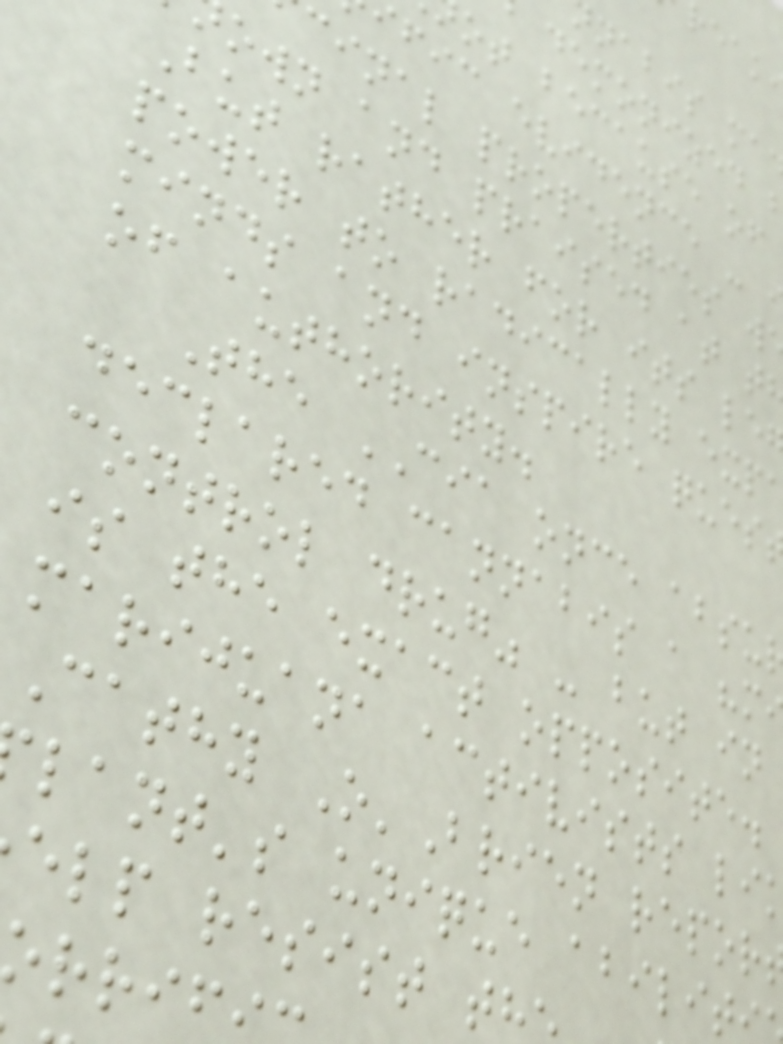nabis ma
demonized
ot because of
fic evidence -
cinal properties w
own and praised at t
But rather for its le
power to radically exp
minds and inspire ques
of authority.
The CIA once absu
declared cannabis a "m
control drug" - but in
is the exact opposite.
marijuana activists li
Cathy O'Brien repor
lant's unique abilit
elp resist th
